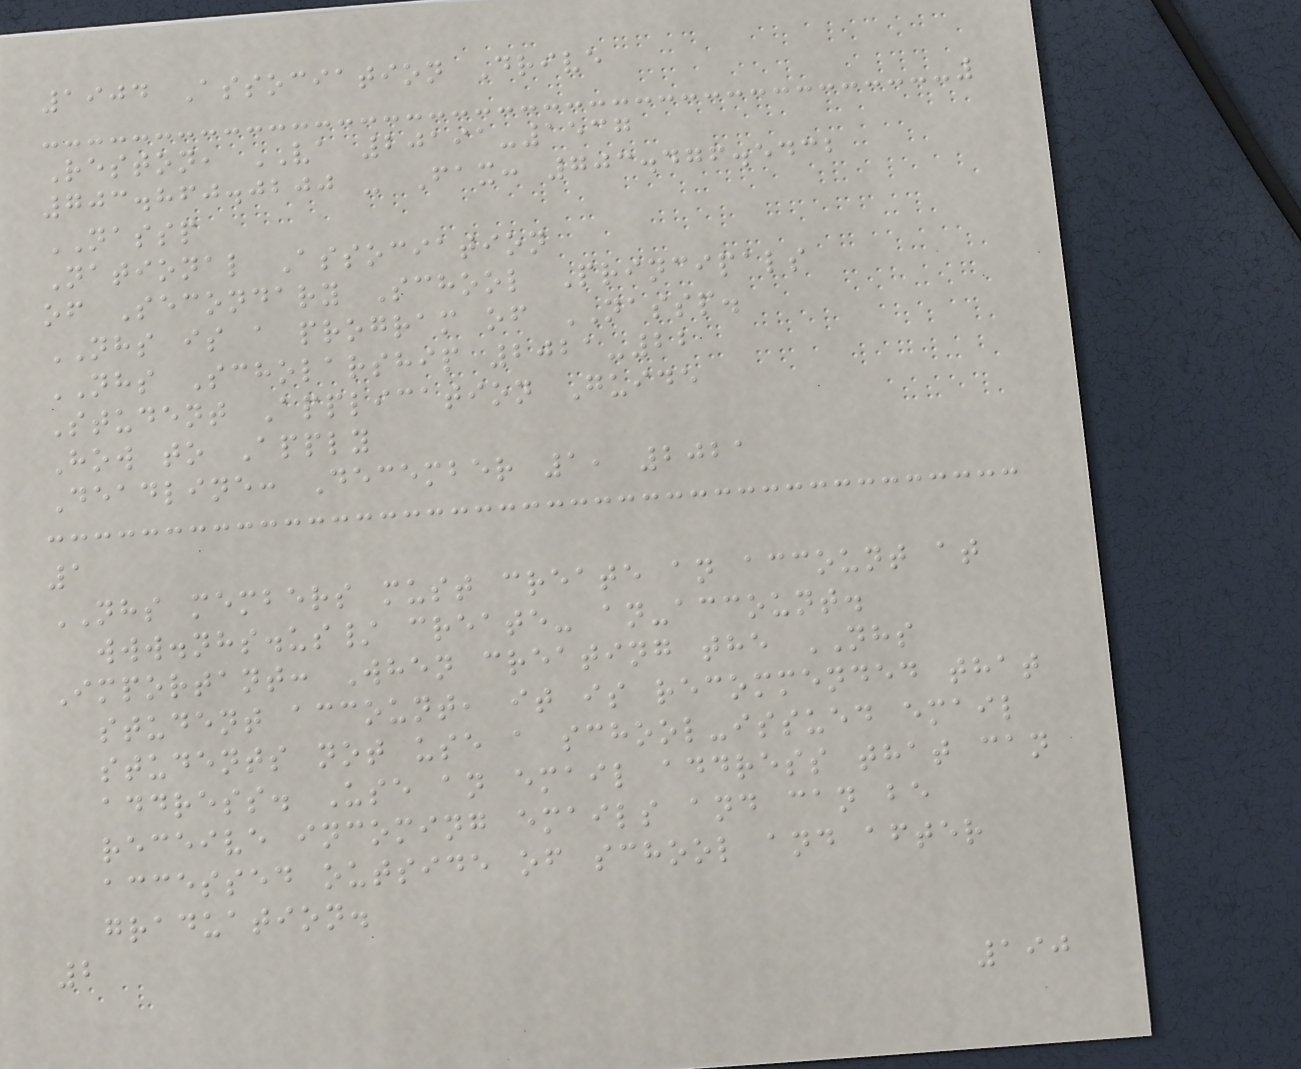1904 Association Drive
Reston, VA 20191-1537
703.860.0200 - Fax: 703.476.5432
NASSP
National Association
of Secondary School Principals
NHS is a program of NASSP.
NHS Scholarship 2021-22
Student Application Guide
How to Apply
Deadline: December 1, 2021
1
NHS members must create an account at
www.nhs.us/ create- an-account.
Important: When creating the NHS
student account, it is recommended that
students not use a school-issued email
address. Use an email address that can
receive incoming emails and can be
accessed outside of school and after
graduation.
2
190
